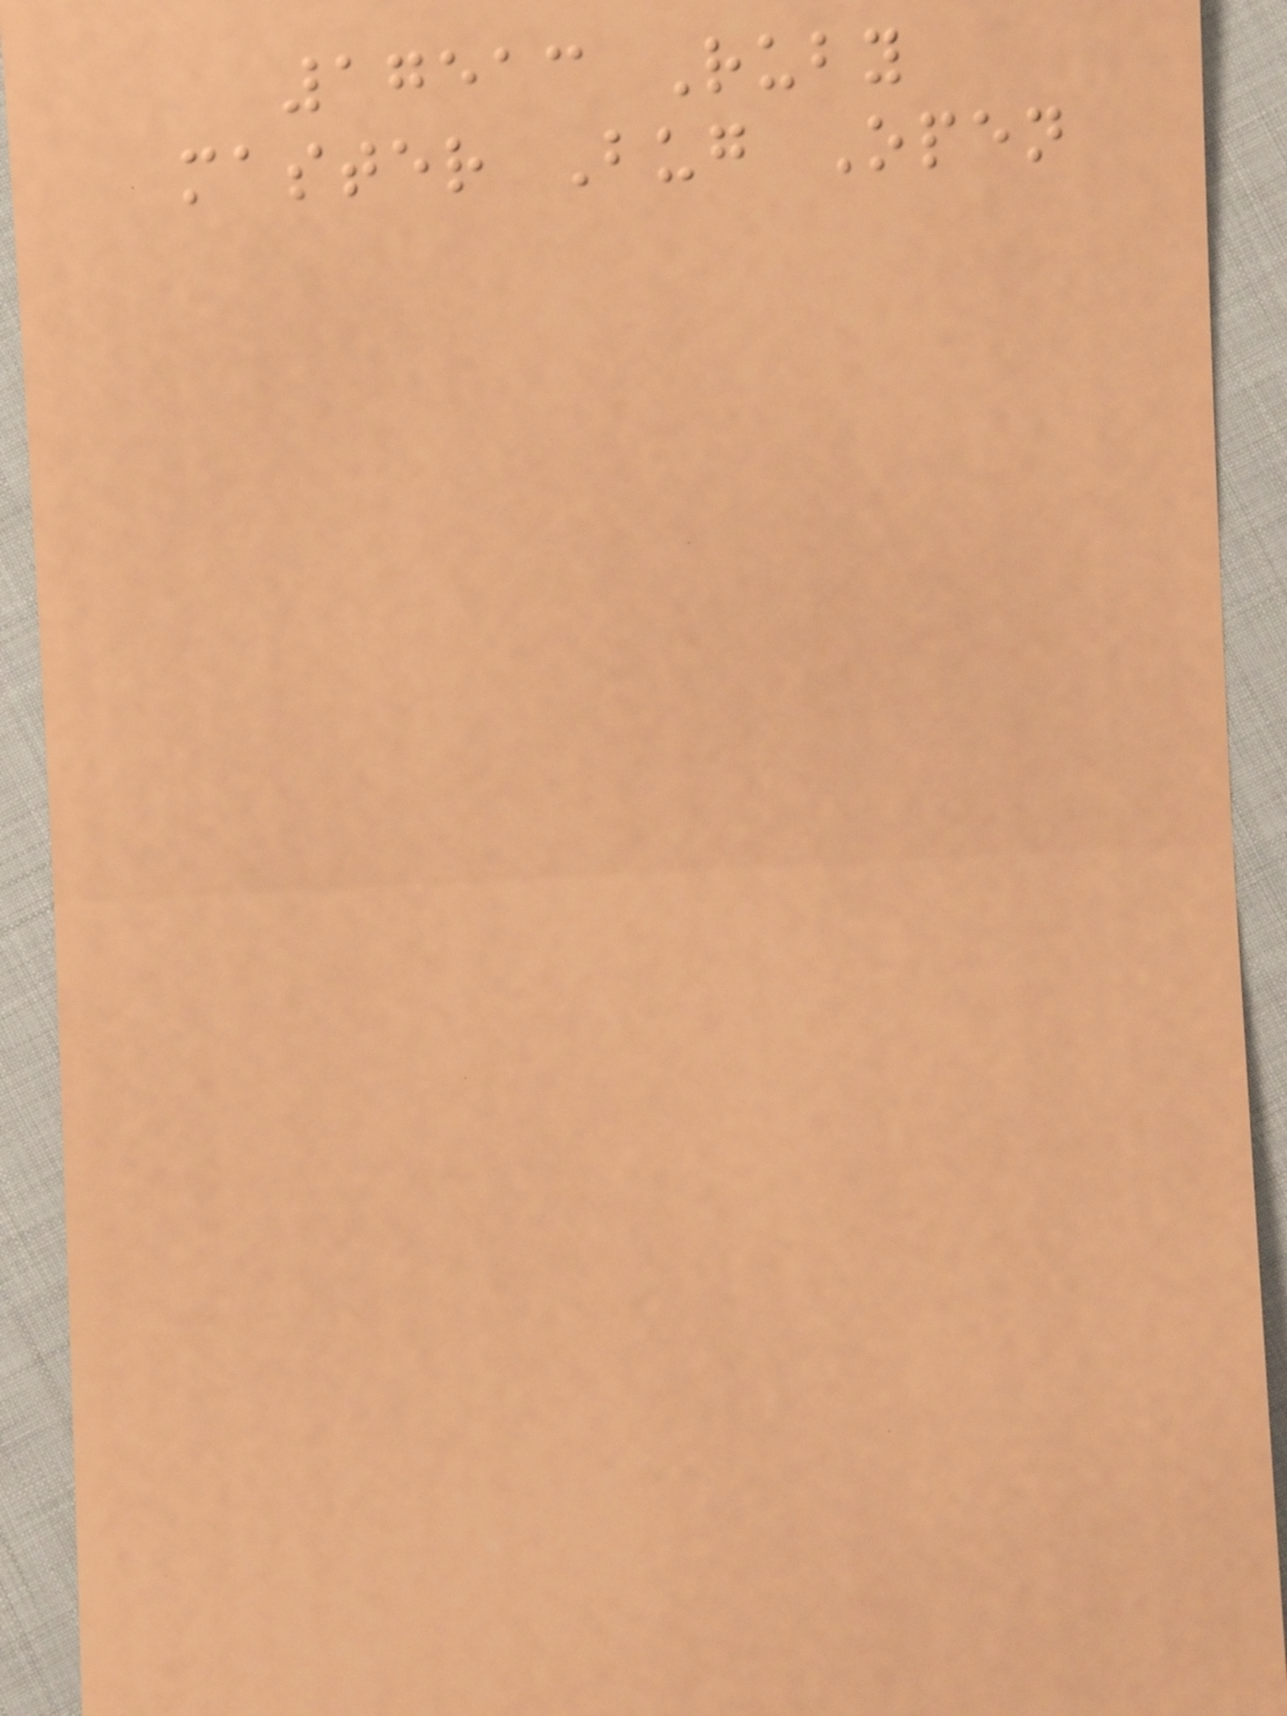17513 Ruby
master Bug Open
